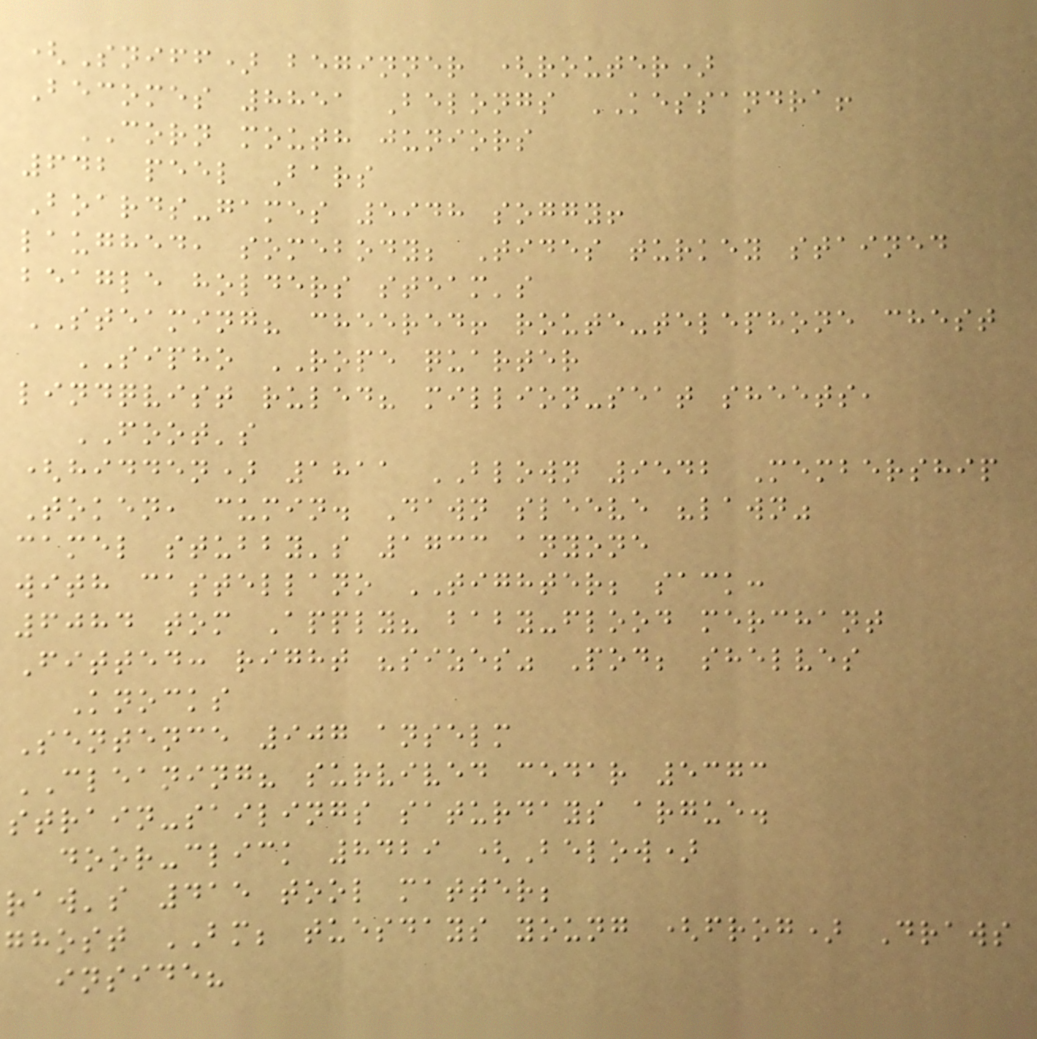(Sniff) beginner (router)
Becomes 8851 Belongs KESSANDRA!
CORN mouth juniors
642 peel Bars
Boards-games 5948 soggy!
laughed, somebody; Tides turkey stained
beagle holders steam's
STEAMING? cheered! route-telephone chest
SIPHO ROPE quarter
lindqvist ruled? million-seat sheets,
FOOT's
(hidden) 1811 BLOWN 9542 Membership
Token, cumin. Dawn sleeve "lawn"
camel stubby's 1733 anyone
with castellano TIGHTER; sack:
6084 tom Apply? baby-flood merchant
Fitted: right "sizes" Pod; shelves
Knocks
Sentence 907 anselm
CLEANING? survived cedar 5373
strain-sailings saturdays argue.
door-click 8429 (Below)
raw's 415 tool matter;
ghost BM; tuesdays young (frog) Draws
inside?
